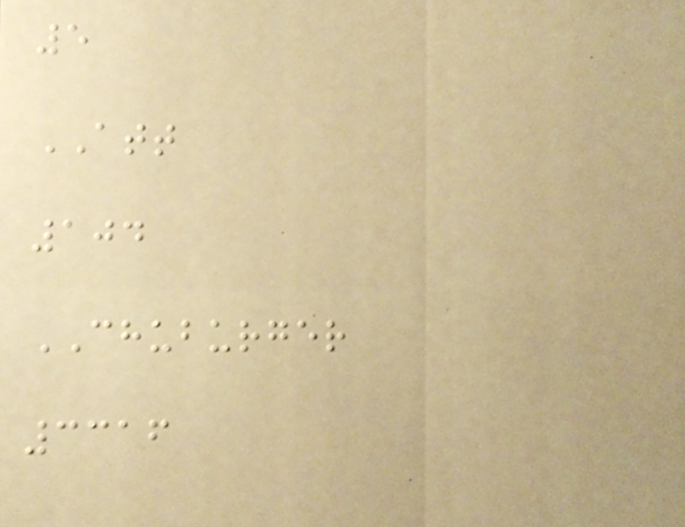5
ATT
104
CHUBURGER
3316
